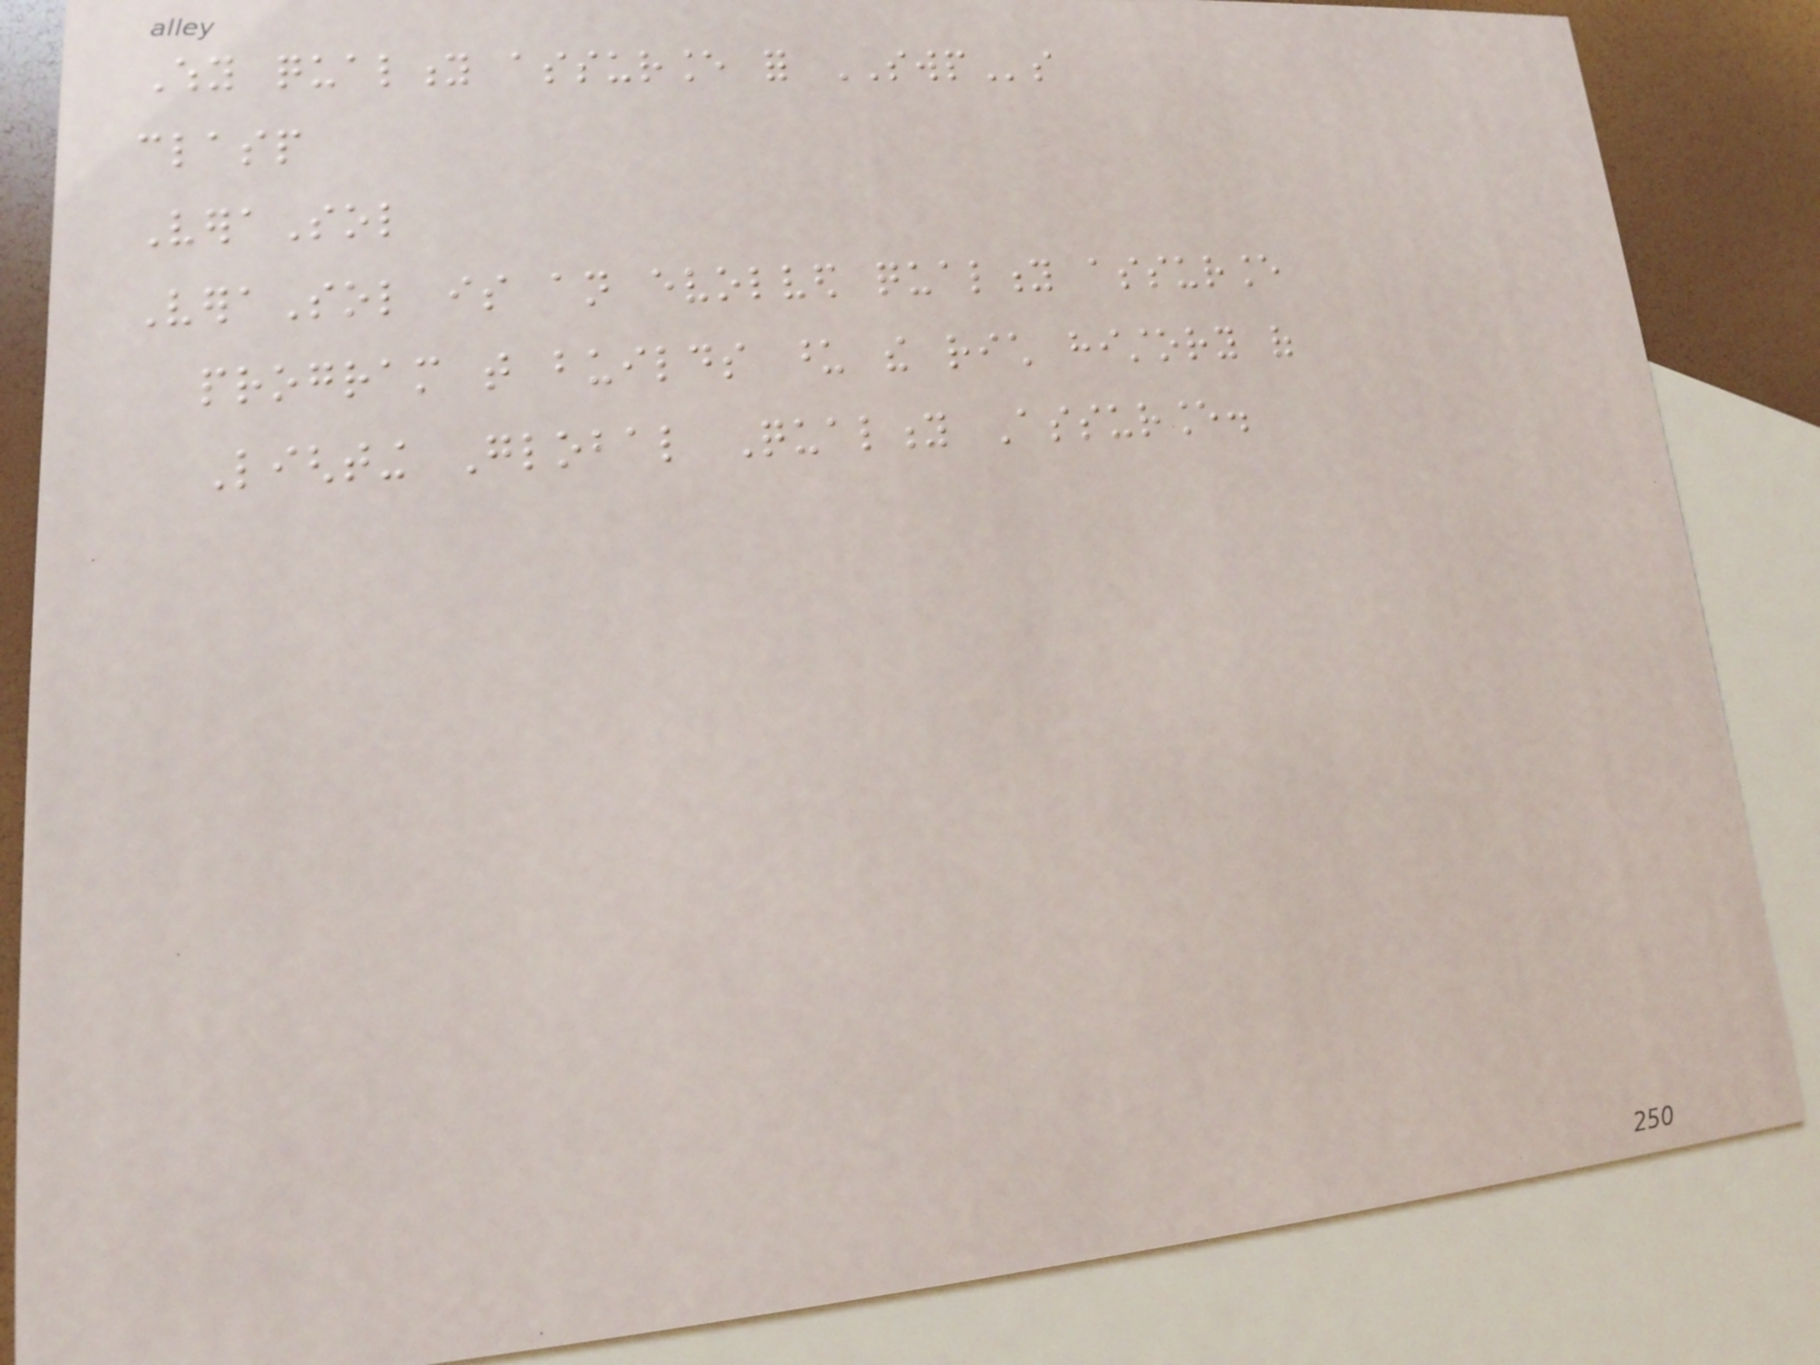Why quality assurance for SWPs
clasp
VeraSol
VeraSol is an evolved quality assurance
program that builds upon the rich history of
Lighting Global Quality Assurance.
